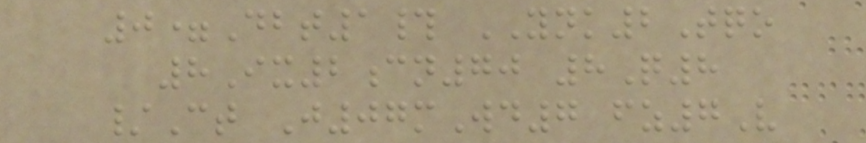0=Dbt1# YNK2Tqo
8Ix2cn70 8Q8
/Ct J07mWd7 fz7V
